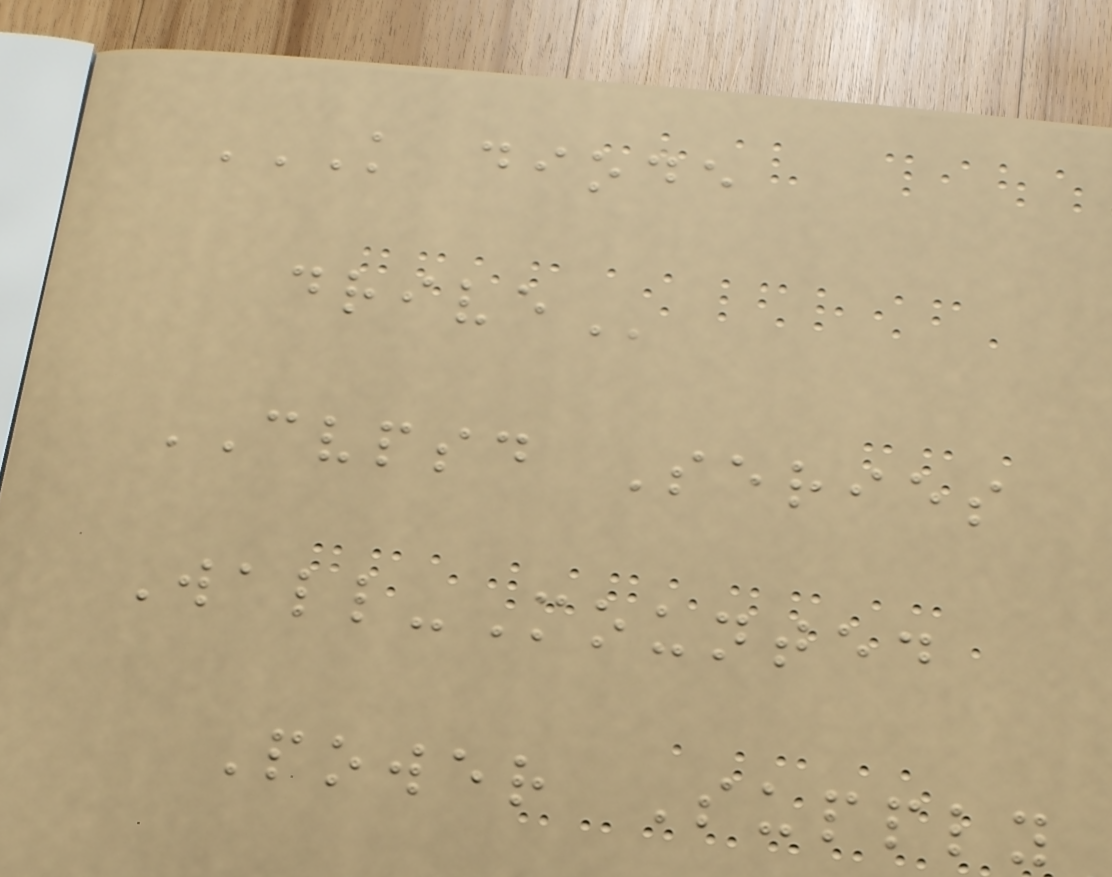K DIODE
DRIVE
CVPSD Series
Wall-Mounted
Power Supply
